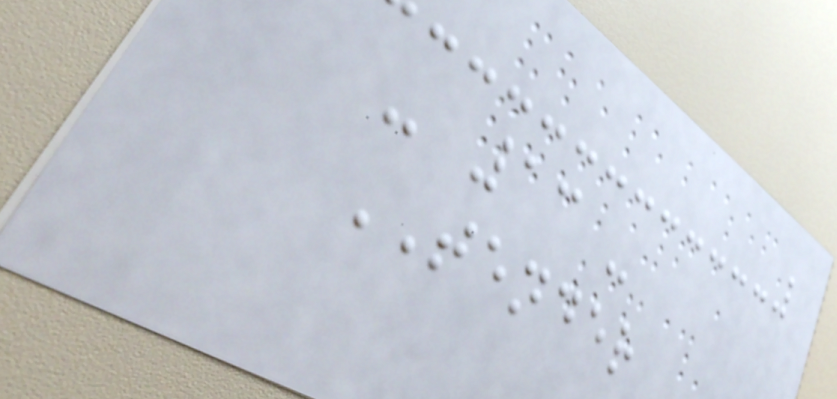- 13 -
TENDER
